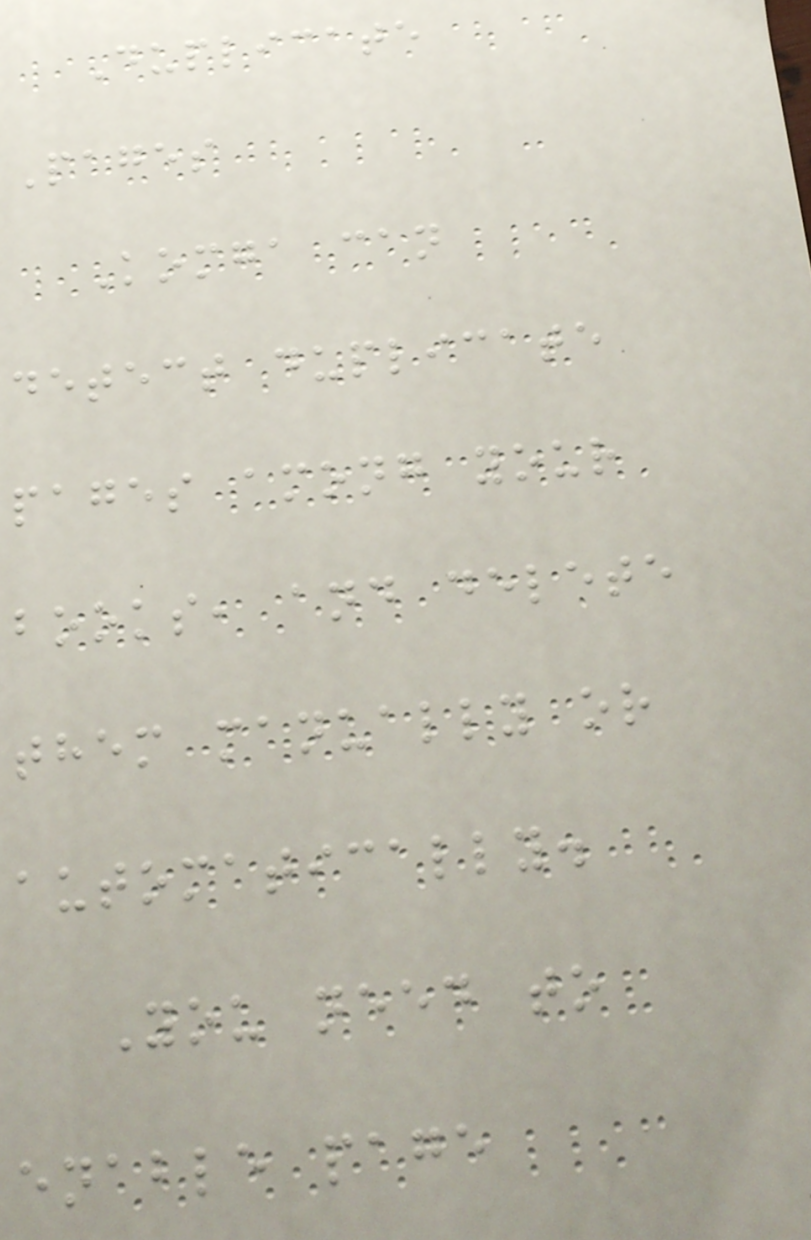Duplicate
Pages
Komga can
detect duplicate
pages among your
books, and delete
them manually or
automatically.
You need to
enable page
